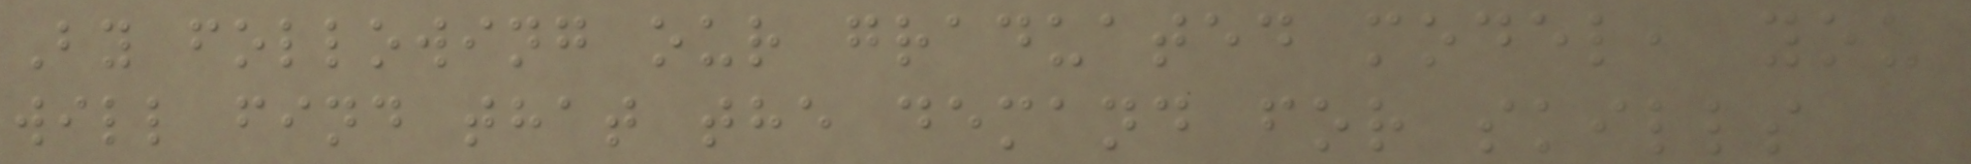By following our graduated model, you
will find that the demand for skills
